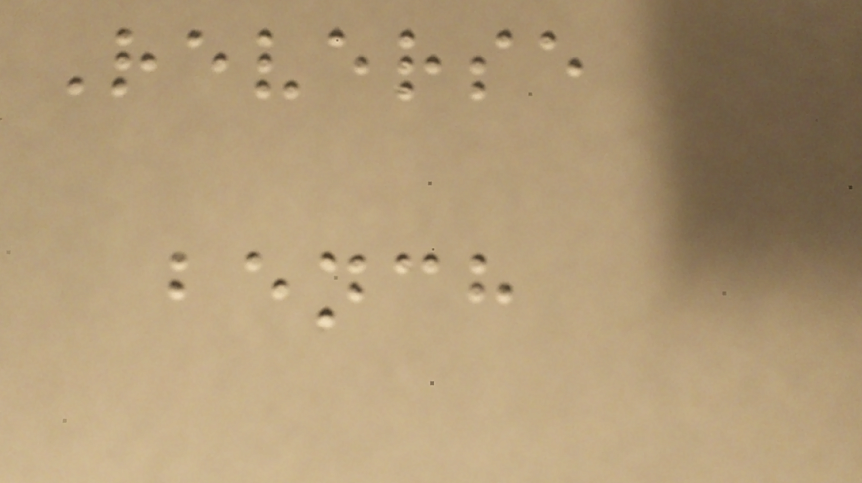Reverse
bench
